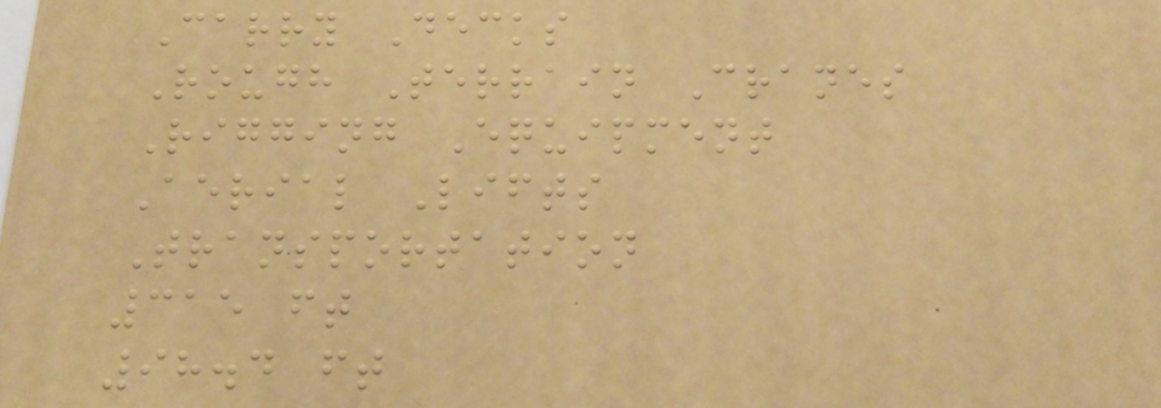Carry Decks
Rough Terrain Cranes
Rigging Equipment
Aerial Lifts
Transportation
315 ft
98.4 ft
